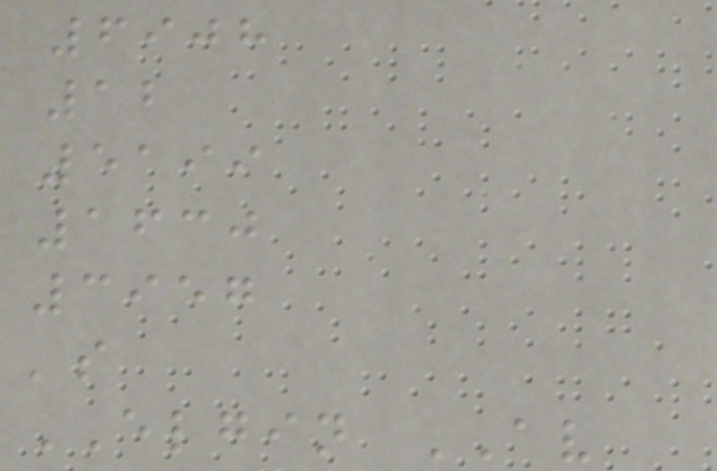6908
12
5199
1630
3957
's
ELGIN AV
